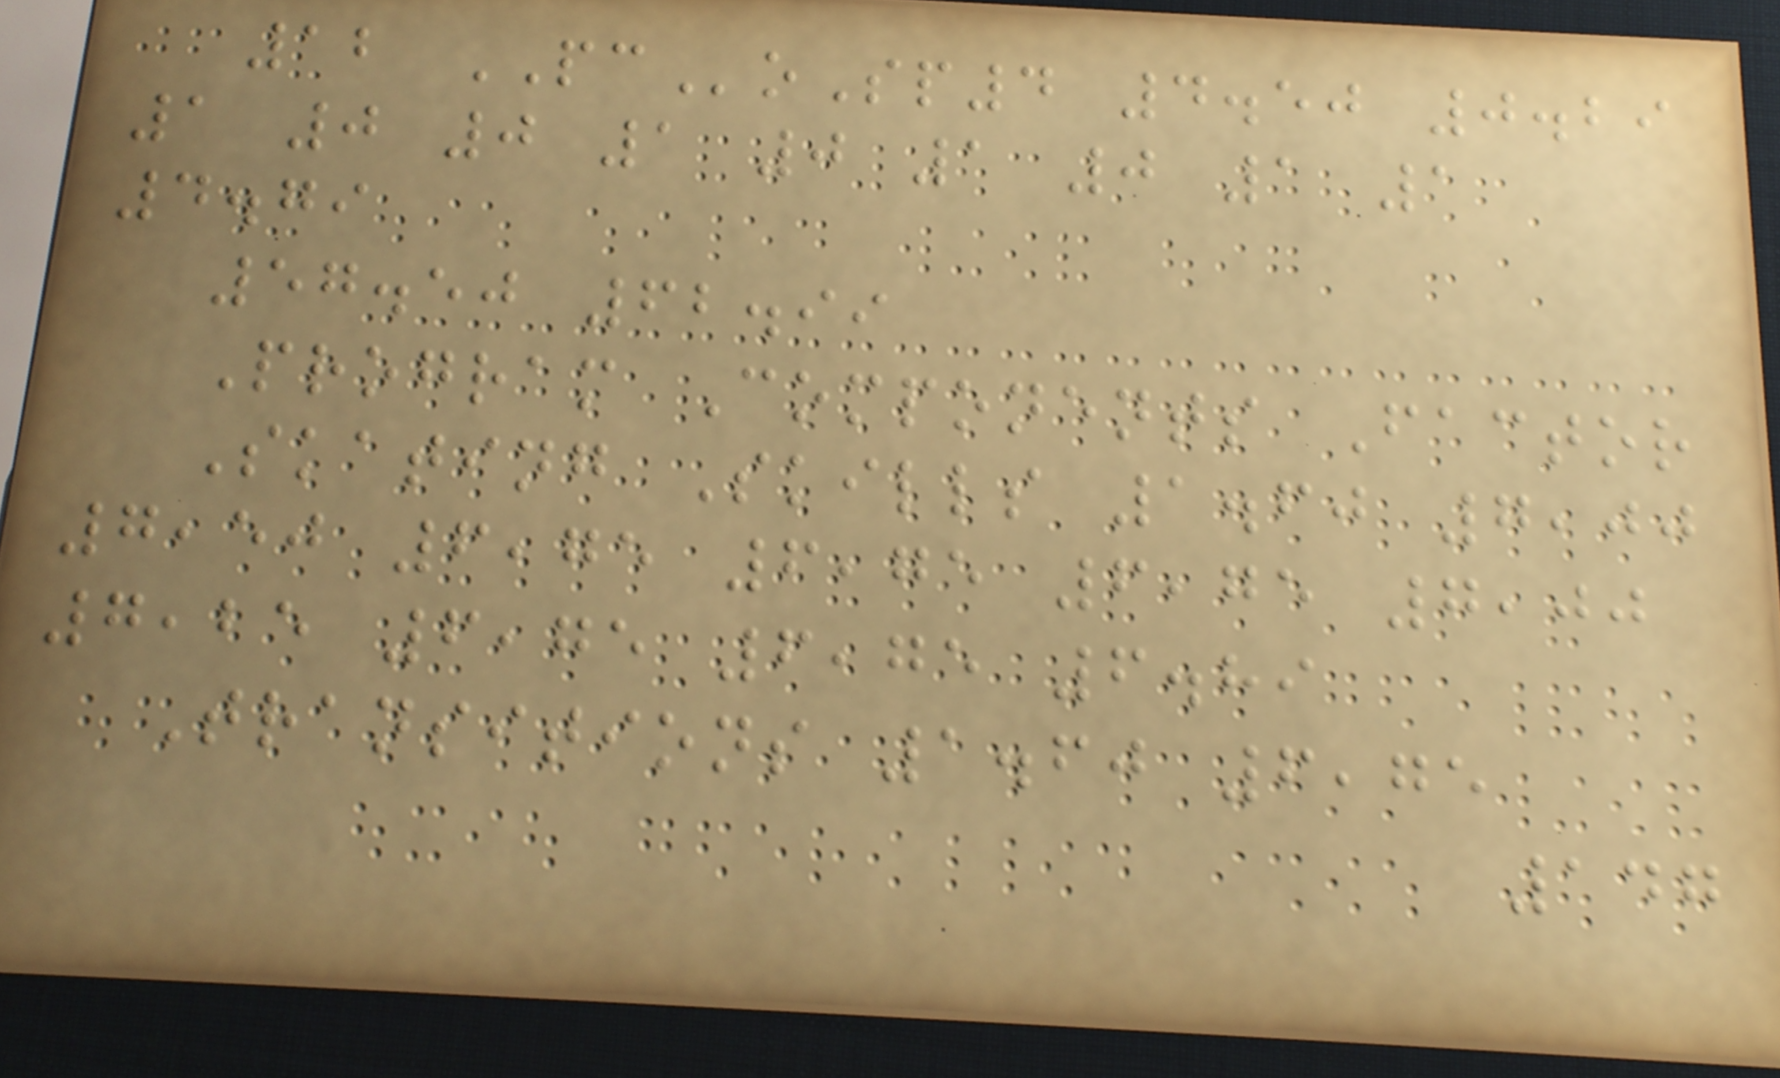12 PCoSp4 4.50 0.29
1 0 0 1 0 1 0 1 1
4.79
57.50 62.99
Program Components Factor
Skating Skills 1.60 7,00
7,50 6,75 6,75 6,75 7,00
7,25 6,75 6,75 6.89
Transitions 1.60 6,75
147
